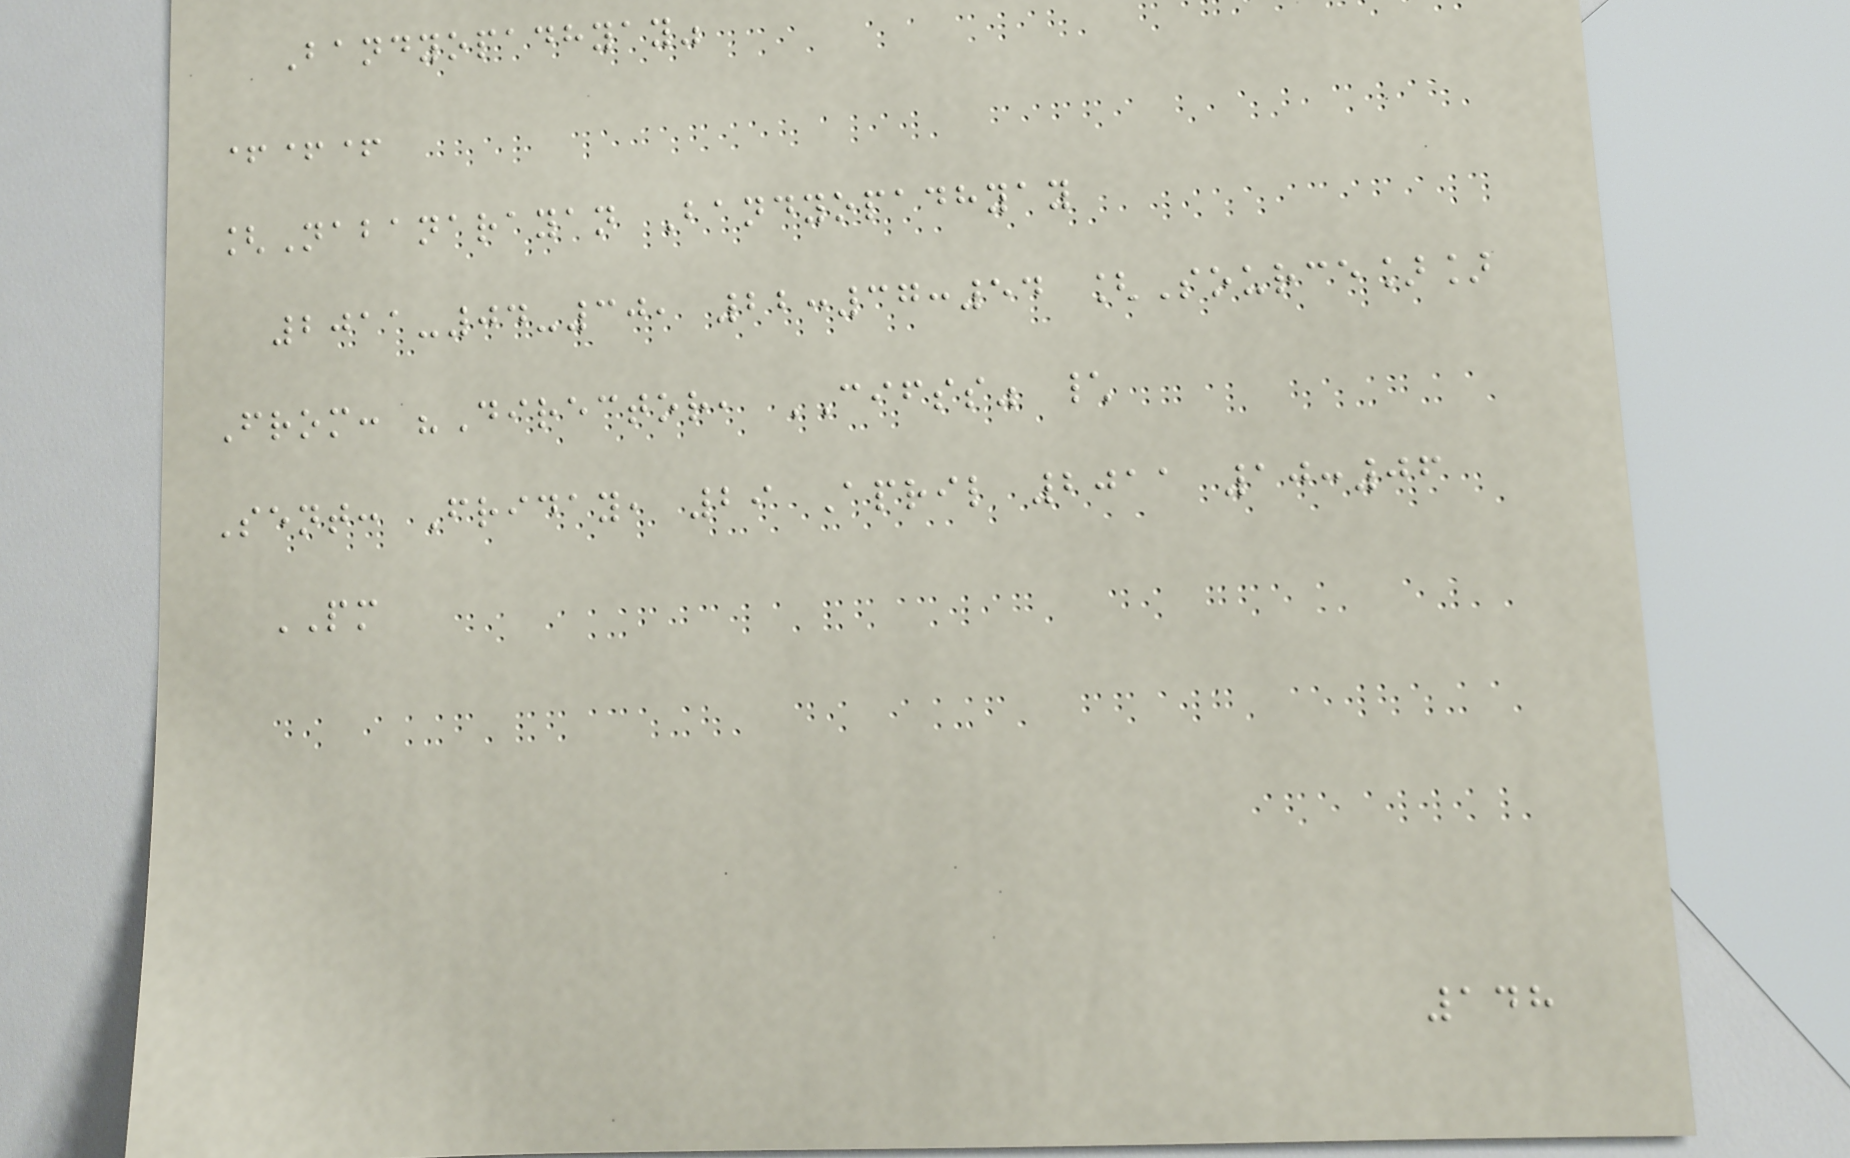Bandyopadhyay"
+++
[Nabanarayan Bandyopadhyay
2011-04-30, 22:37:54 [Source]]
From: "Director, CIFSS" \
Sent: Friday, 29 April 2011 10:06
PM
148
